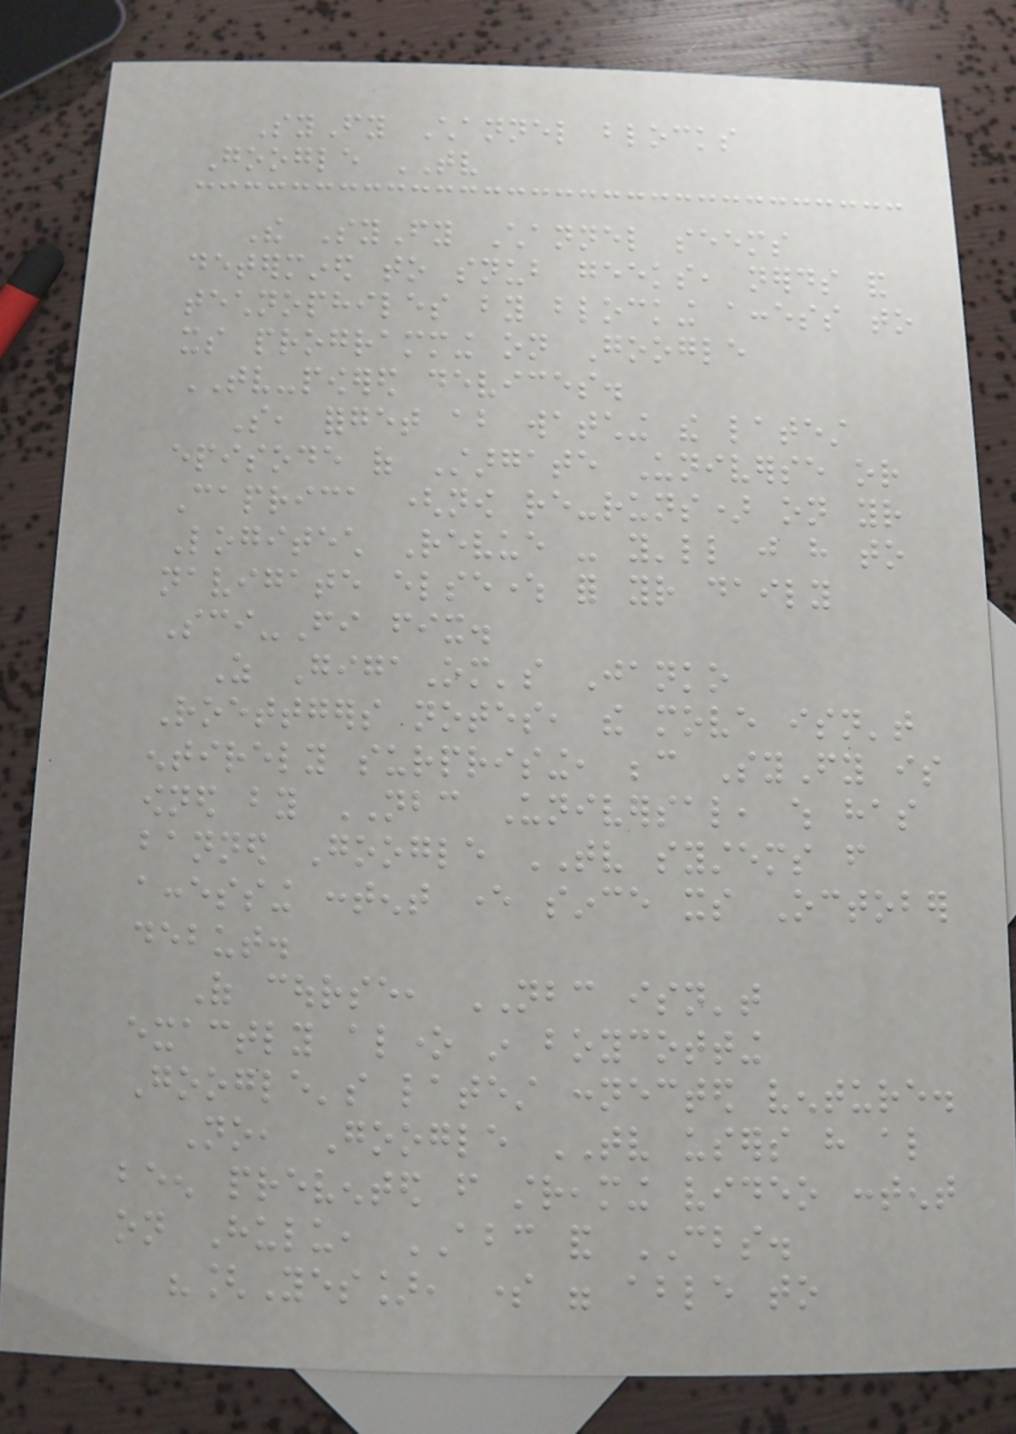SyFy Channel blocks
Google TV
The SyFy Channel seems
determined to snub geeks, nerds and
technophiles by blocking access to
its programming on Google
TV-powered devices.
So, forget about watching the latest
episode of Stargate Universe or
Caprica (now re-runs) on your
Logitech Revue - you'll just have to
navigate elsewhere for your daily
Sci-Fi fix.
As GigaOm's Janko
Roettgers notes, the move isn't
entirely surprising, because SyFy is
owned by NBC Universal, which has
banned Google TV systems from
accessing content ever since its October
debut.
Of course, NBC isn't
exactly alone in boycotting
Google's latest connected venture.
No, Google TV users have also
been prevented from streaming video content
on Hulu, ABC and CBS.
"[Yes], some were able to
